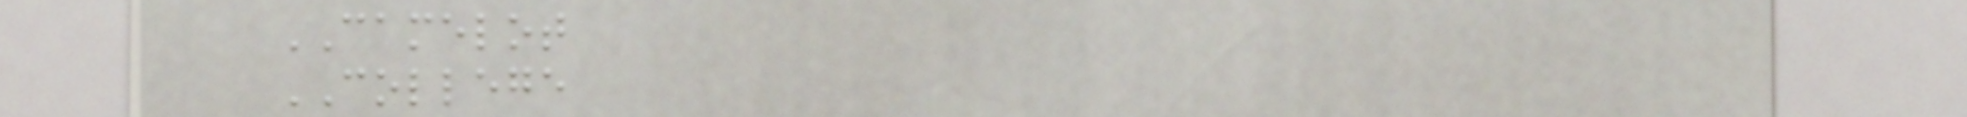CAMELOT
COLLEGE
